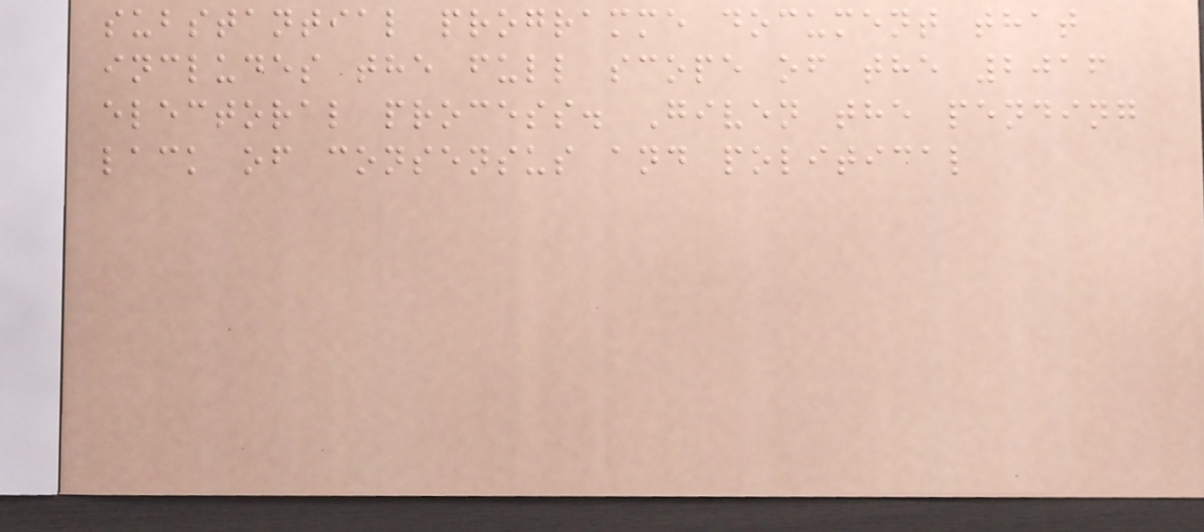substantial programme document that
includes the full scope of the 2016
electoral process. Given the pending
lack of consensus and political
